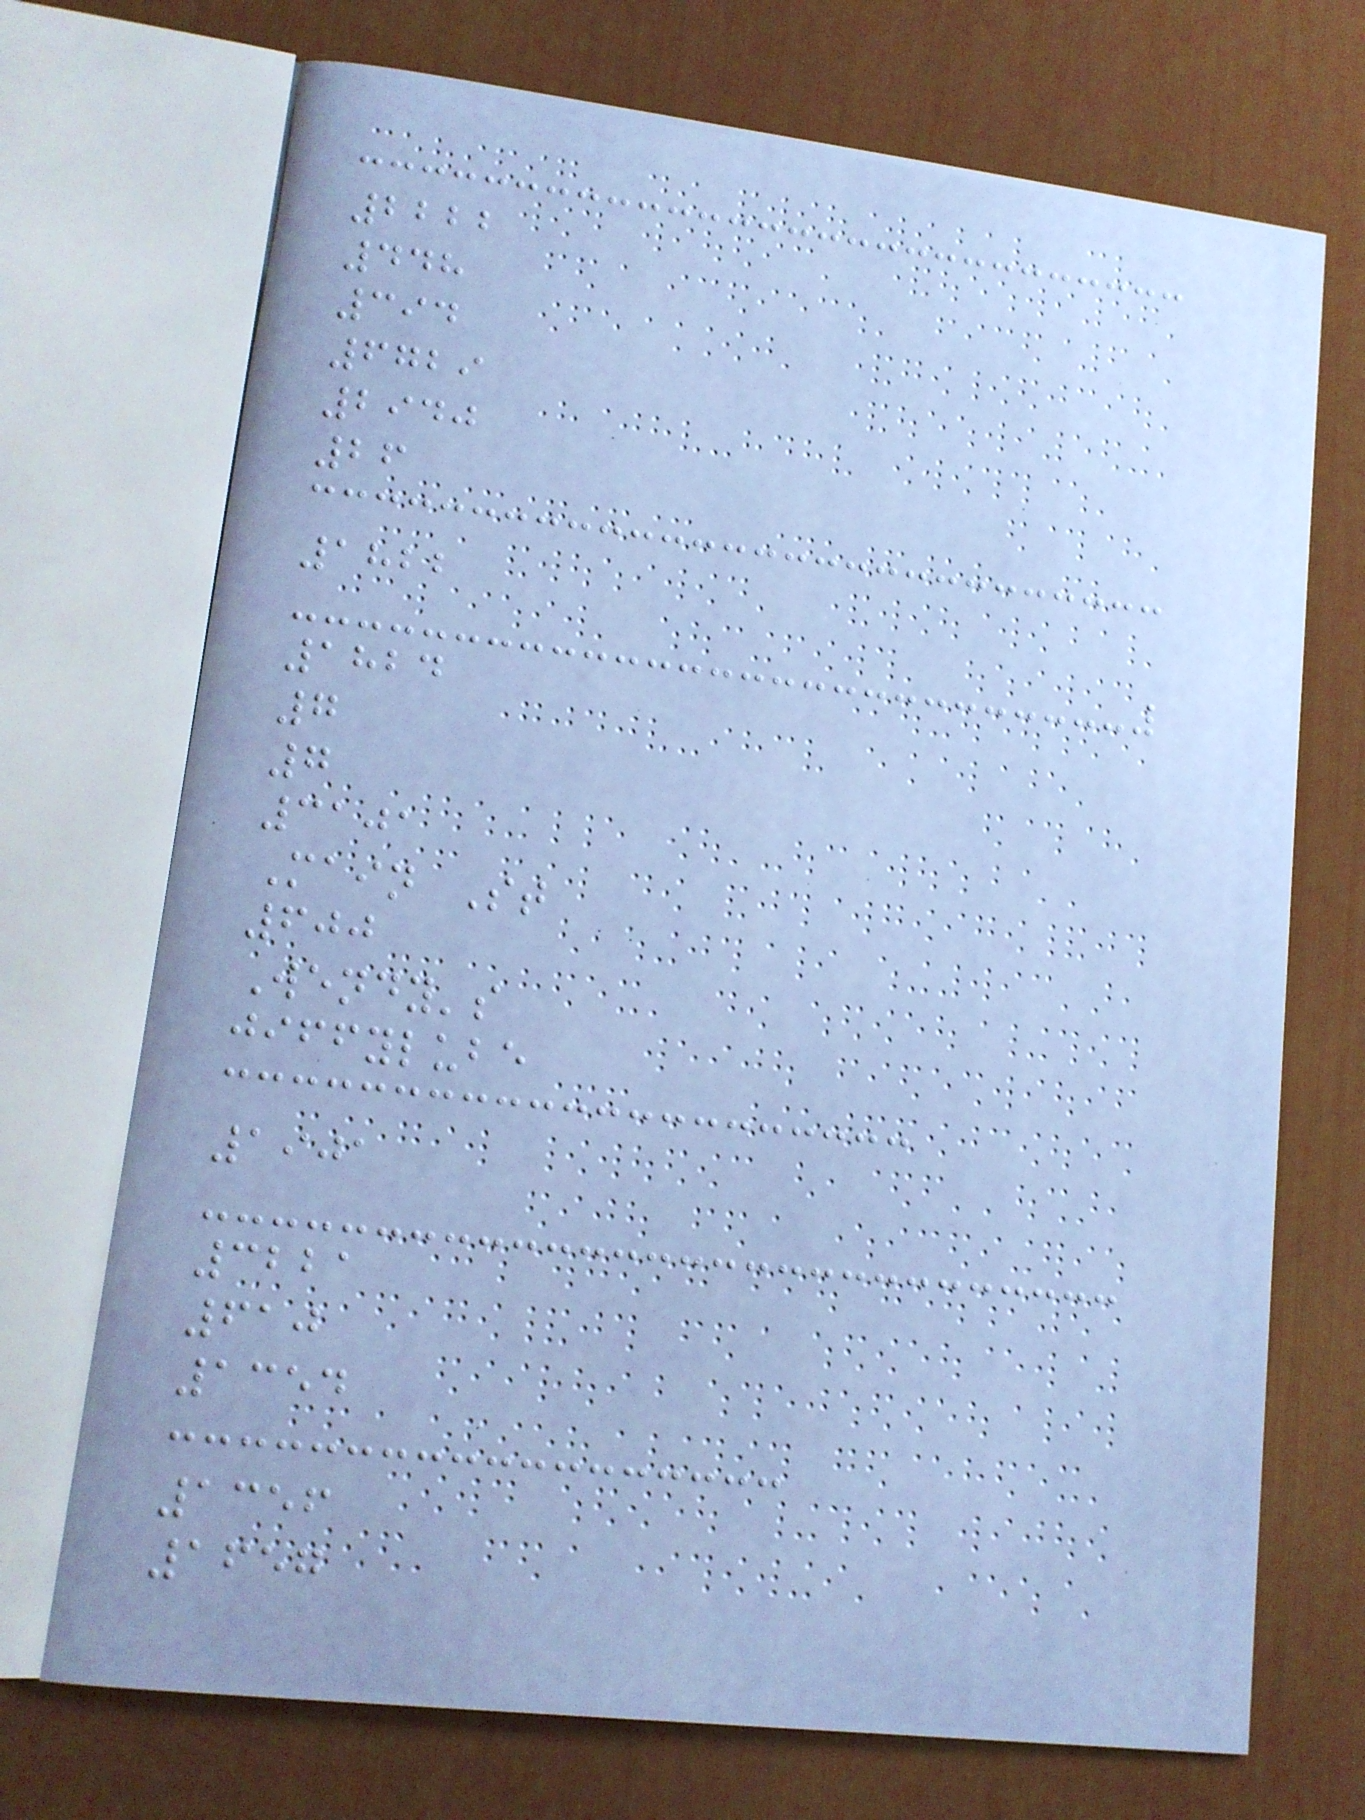2222
448
394
6729
2940
26
1822
1824
7
7
3101
Main St
600
Wendy's
jiffylube
1901
3221
610
1354
1356
1657
